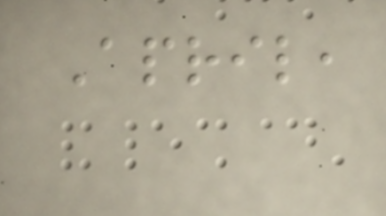April,
